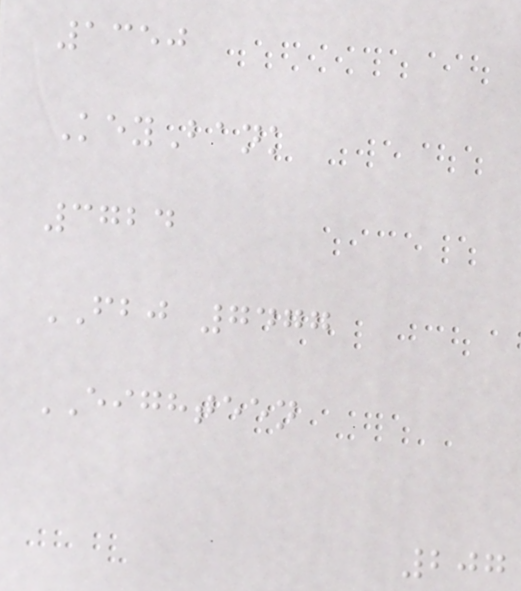1350
KeyBank
3724
FBJ 7477
EIGHTEEN
207
